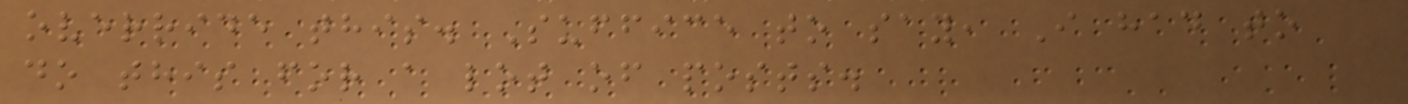override this. Suffice to say, I had to
do this for a lot of posts.
